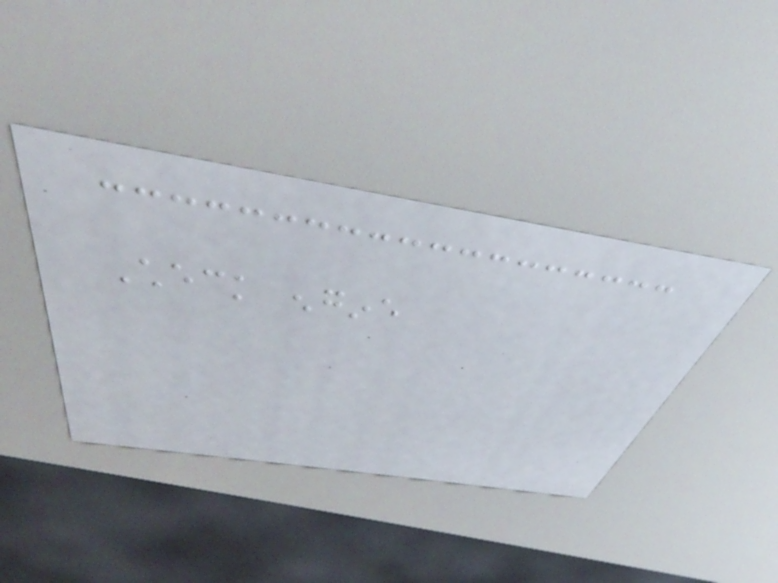Check engine
